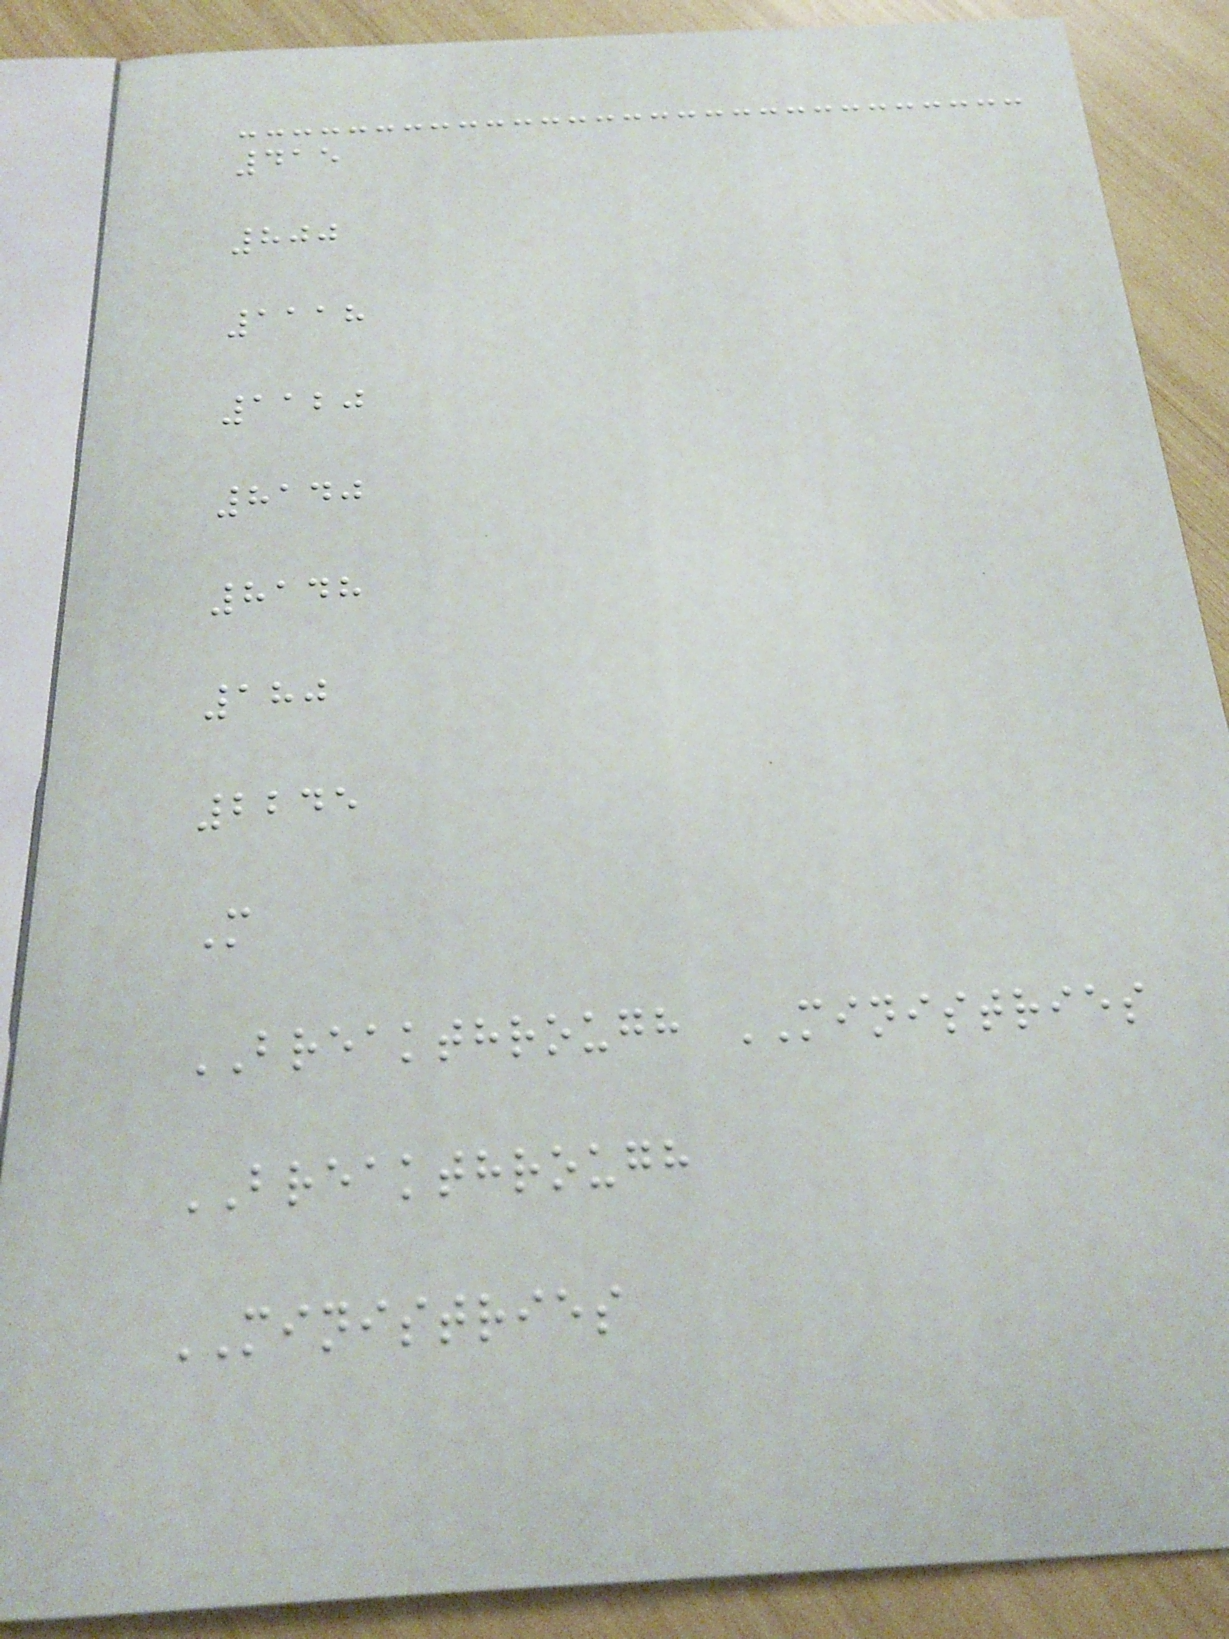415
800
1118
1120
8140
8148
180
2245
M
BREAKTHROUGH MINISTRIES
BREAKTHROUGH
MINISTRIES
